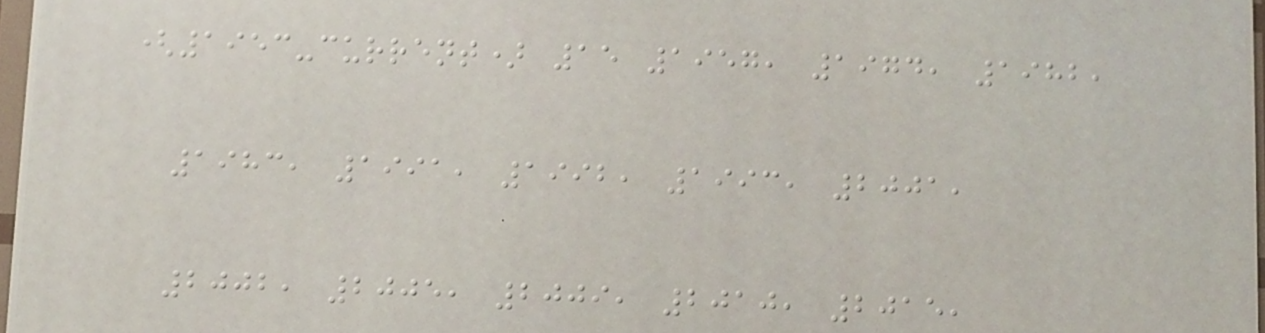(1953-current) 15 1957, 1974, 1982,
1983, 1991, 1992, 1993, 2001,
2002, 2005, 2009, 2010, 2015,
